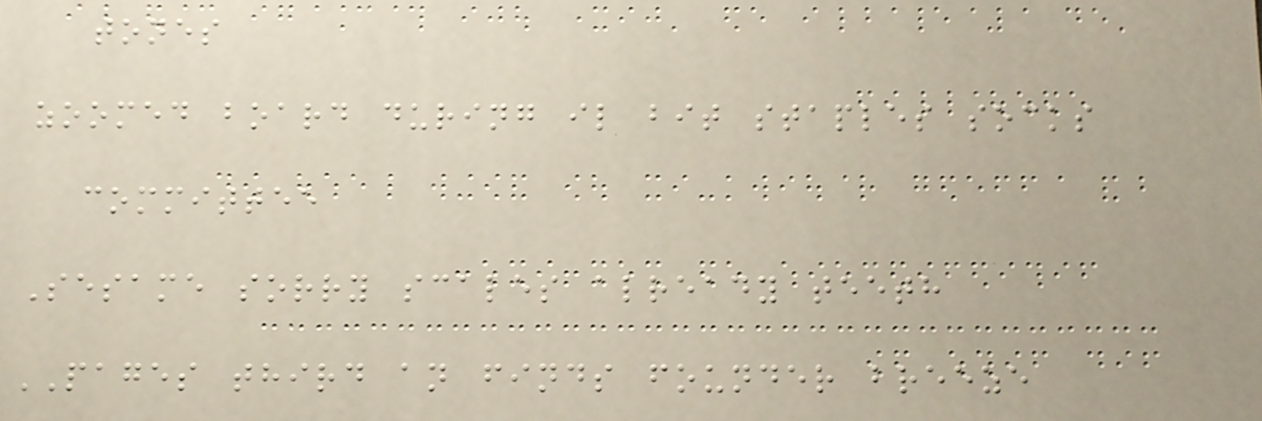tones
zoomed board during il bit staples socks
committee
Sesame sorry scales already teeth
PAGES third an finds founder breeze
